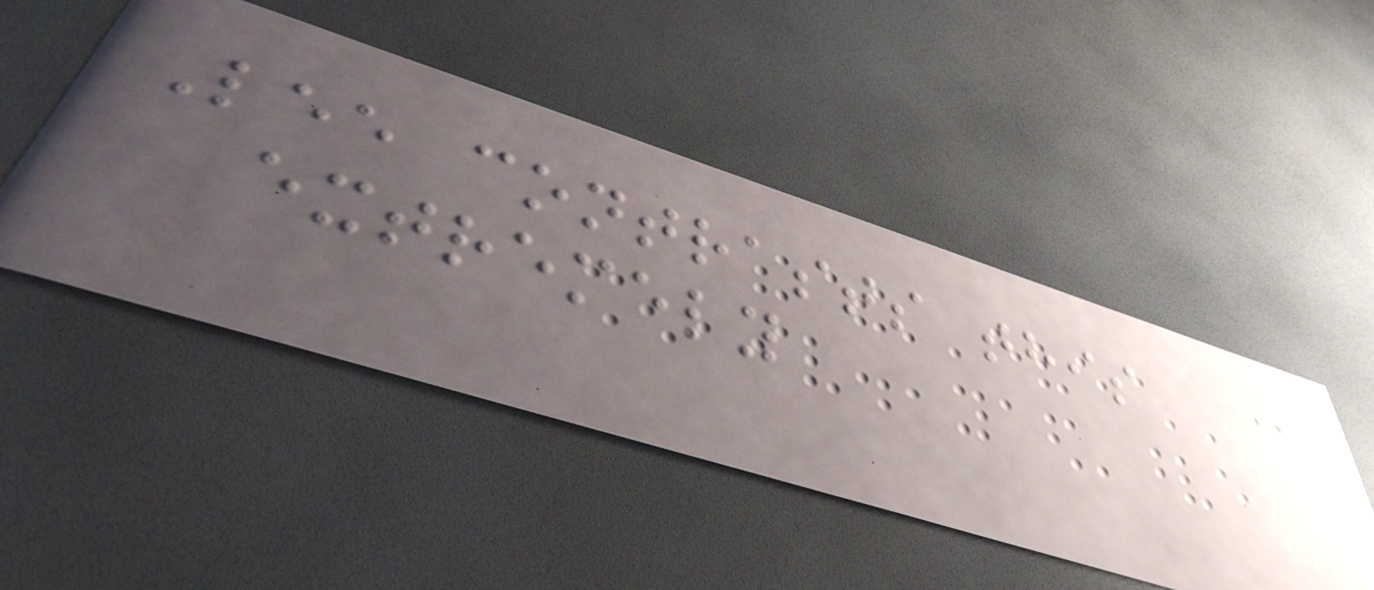Lee contrasts this
extremely
